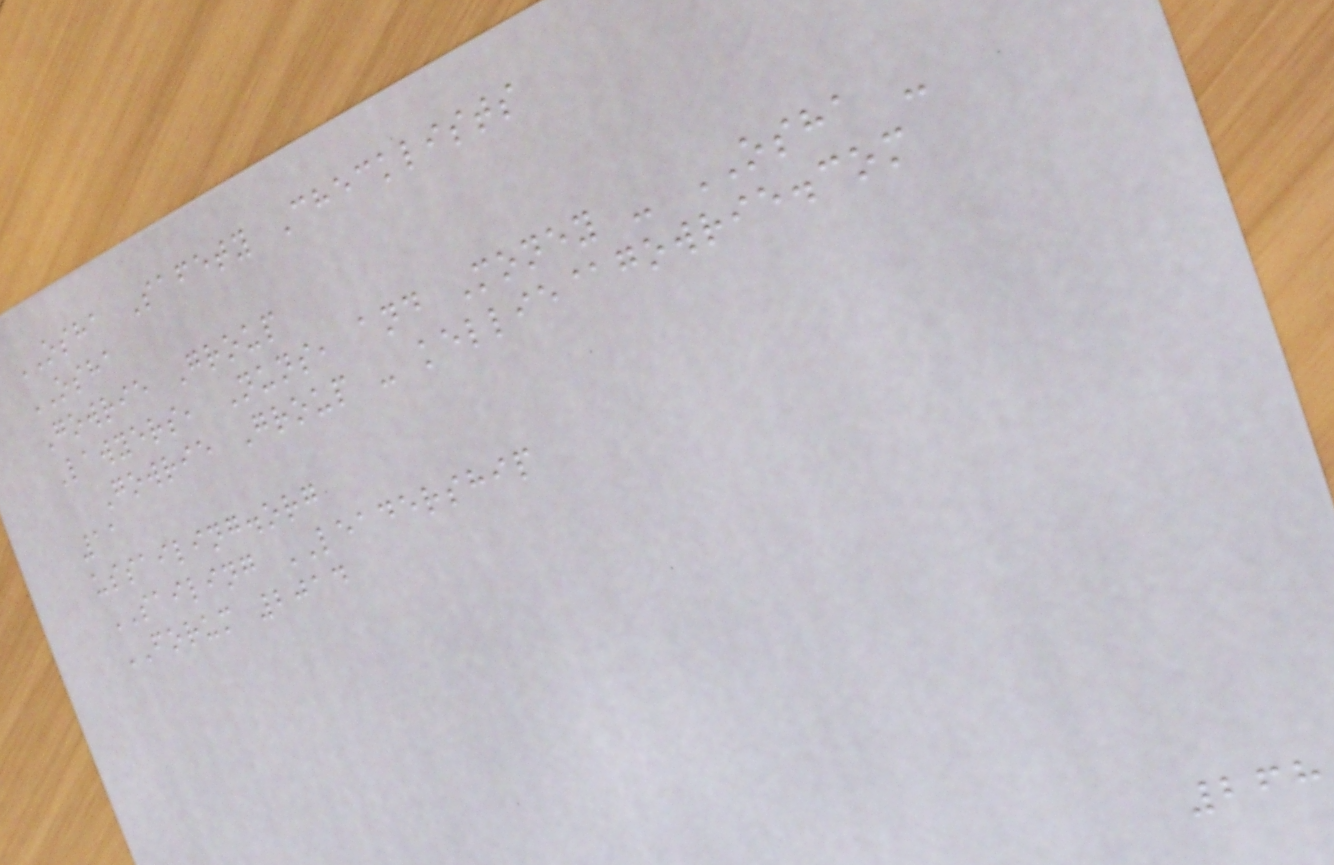OSHA Safety Checklists
OSHA
Gowrie Group
Lawyers, Nuns, and Money - OSHA -
Gowrie Group - kellie@gowrie.com
11
ussailing.org
SAILING LEADERSHIP
FORUM 2014
268
